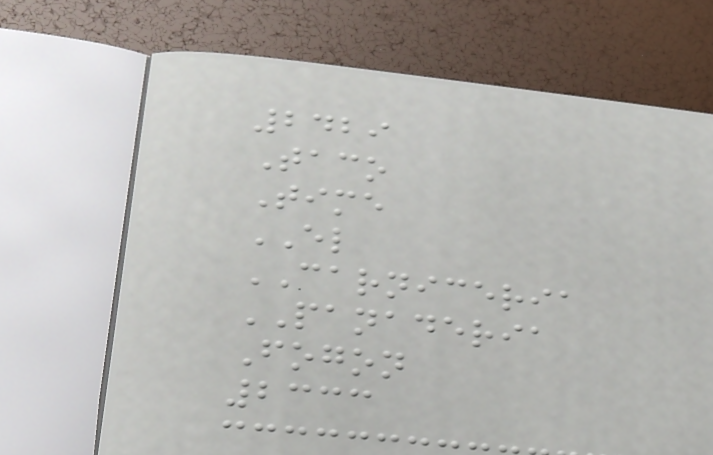2429
Taco
Time
EL
CARNICERIA
PANADERIA
Fogon
2333
